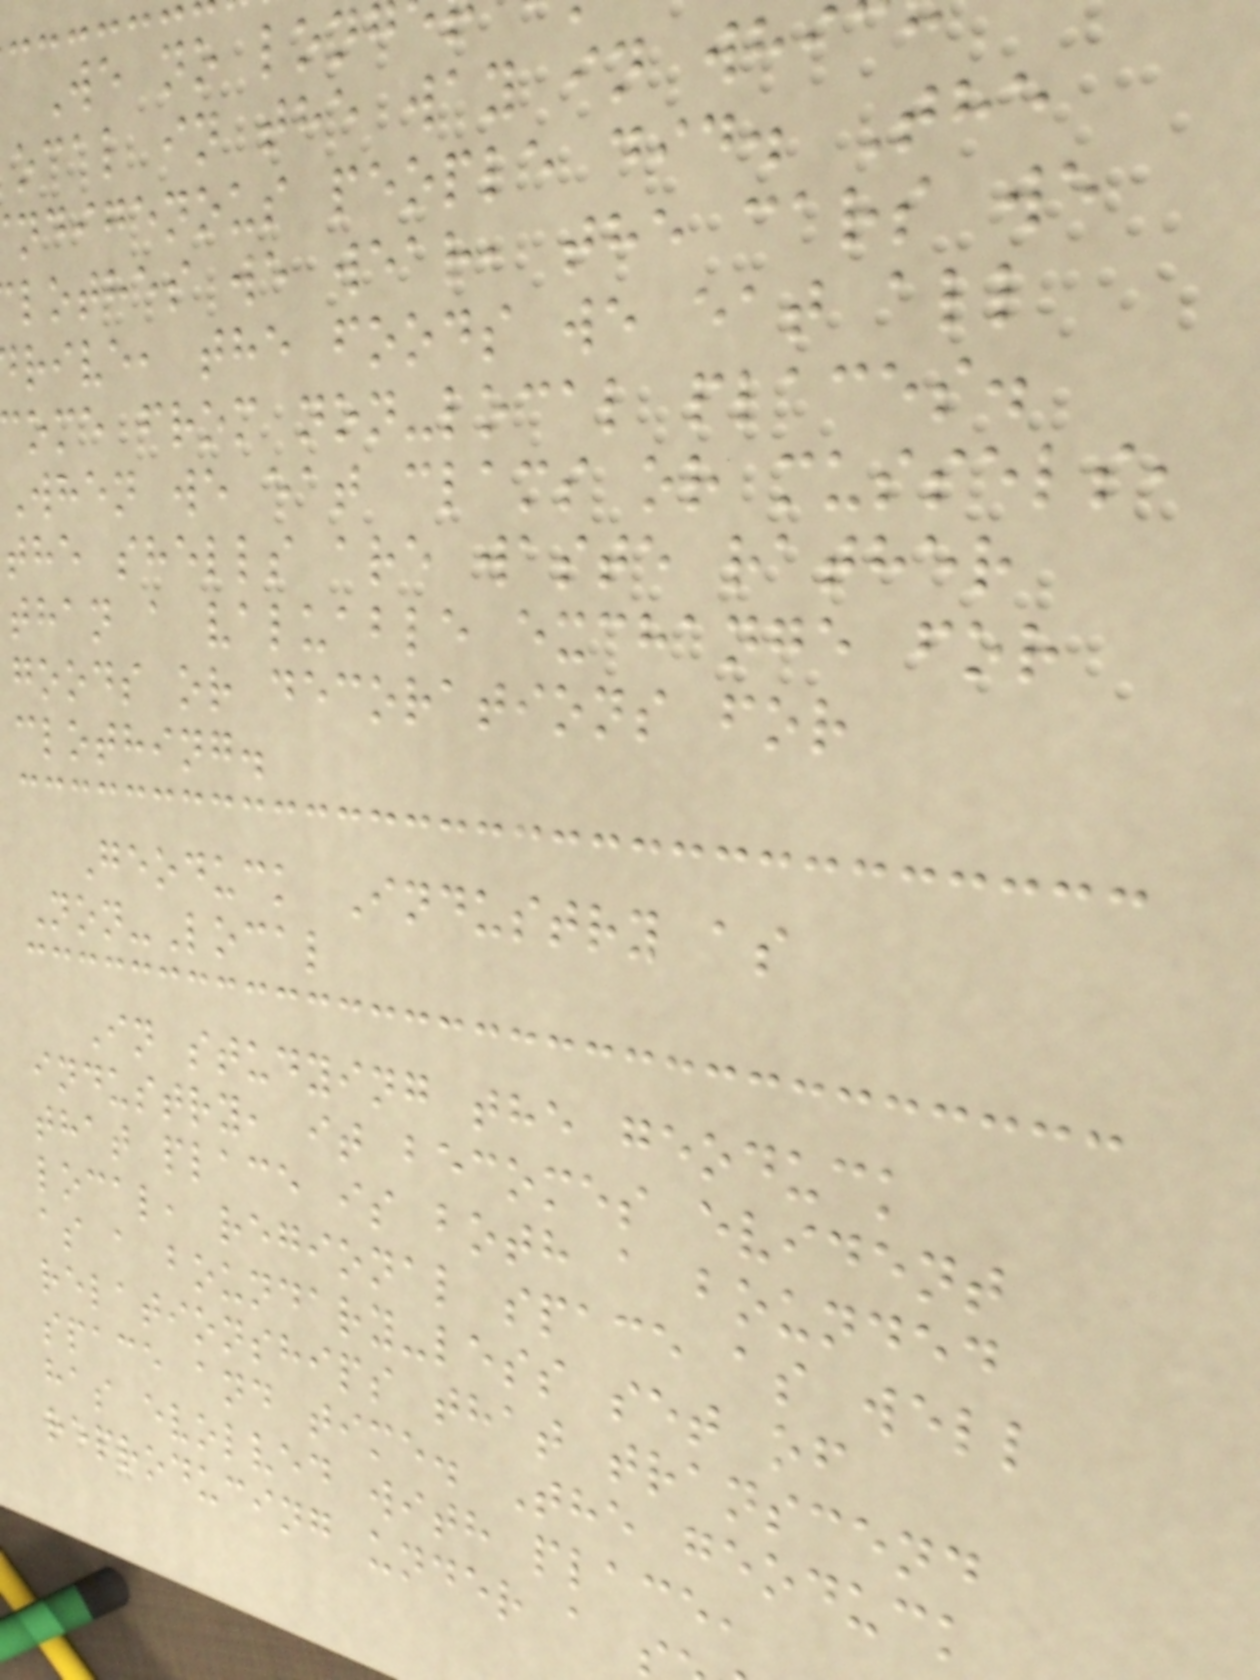We no long
ocal in the way in whi
ndigenous people did. The
lothes we wear, the cars we
rive, the foods we eat all
ome from non-local places.
When we eat clams or mussels,
the shells are waste rather
than a valuable exchange for
goods or decorations for
clothing.
Geoduck Industry as
Non-Local
In studying the geoduck
industry, it becomes evident
that place is both a bounded
local, regional space as well
as a boundary-less set of
relationships that transcend
space and time. The geoduck
has evolved with place,
reproducing under a
